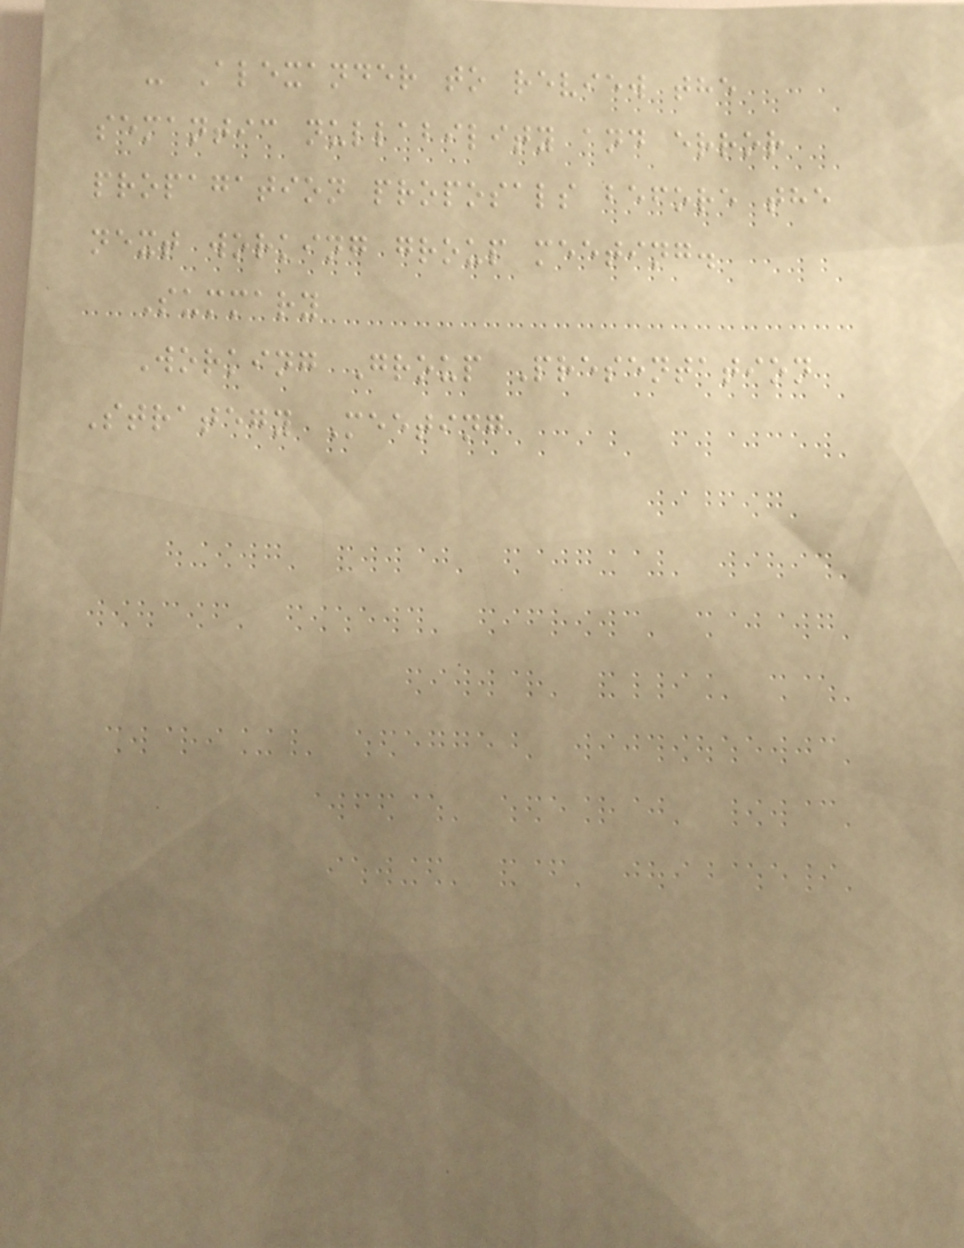- Alexander to review the
semantic nullability and error
propagation proposals before the
next working group meeting.
Summary
Working Group Presentation
Strategy Meeting
